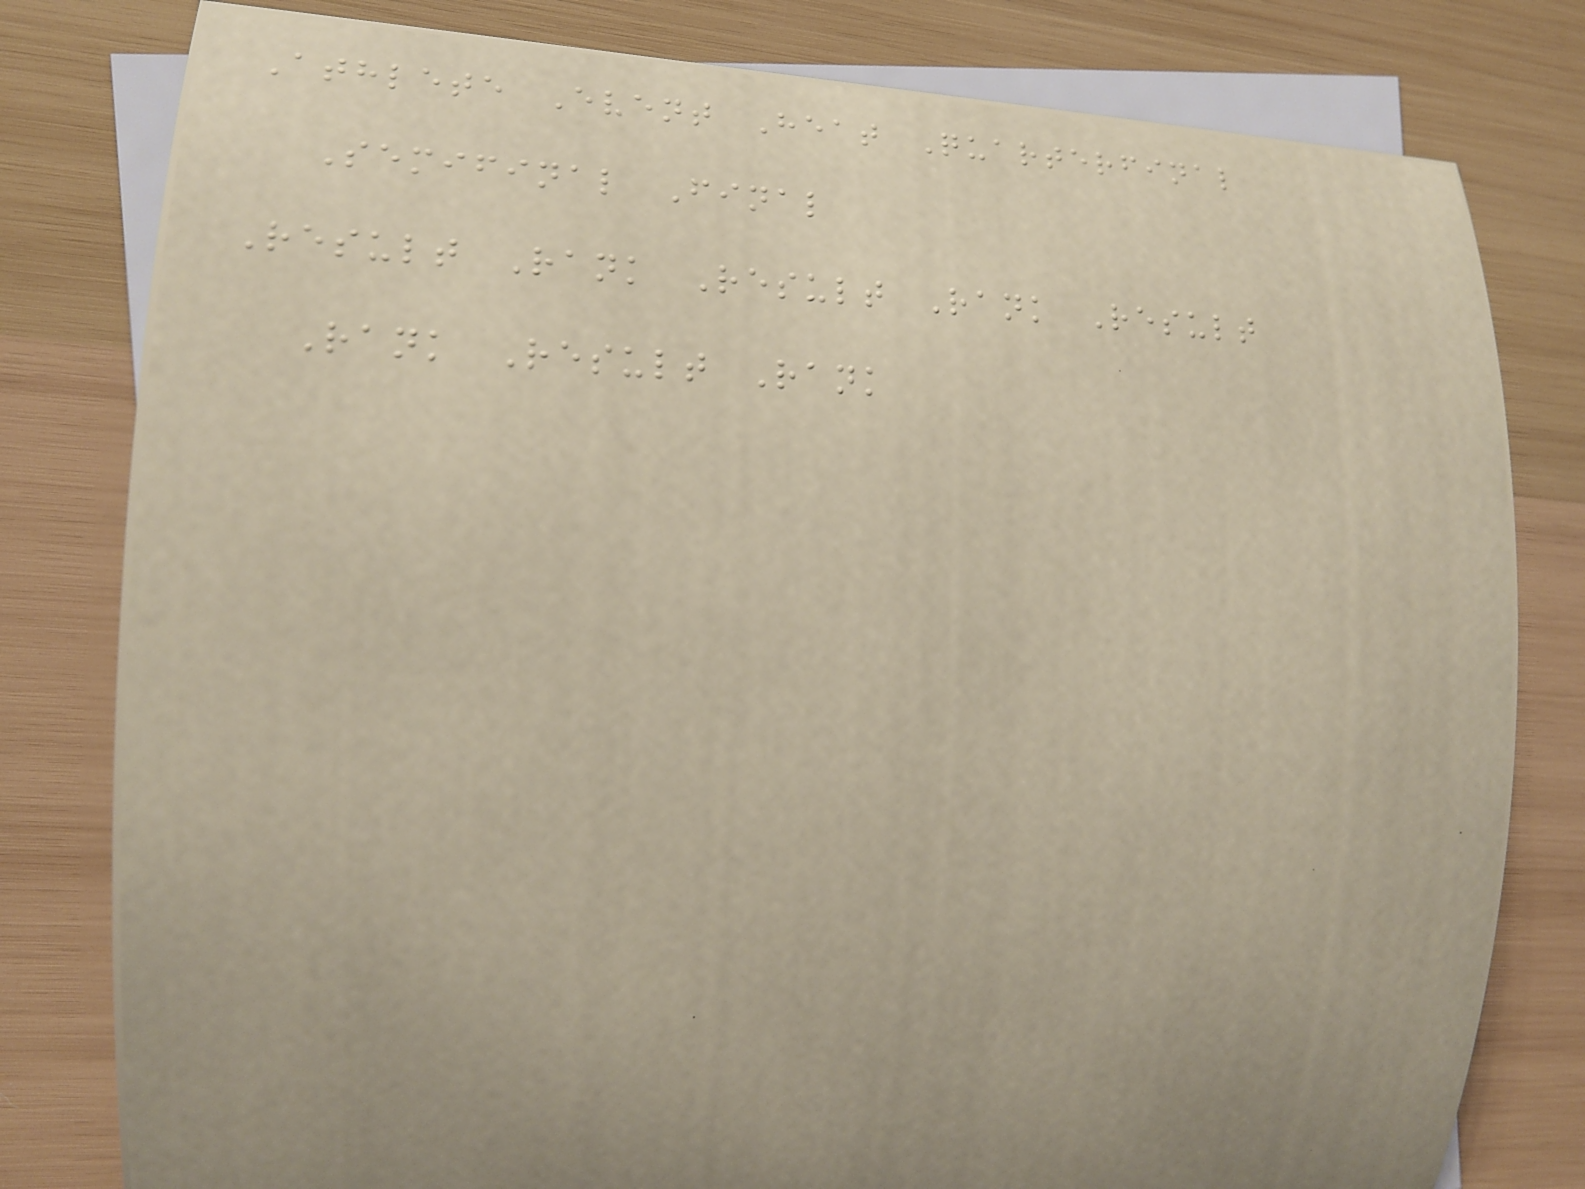Athlete Event Heat Quarterfinal
Semifinal Final
Result Rank Result Rank Result
Rank Result Rank
